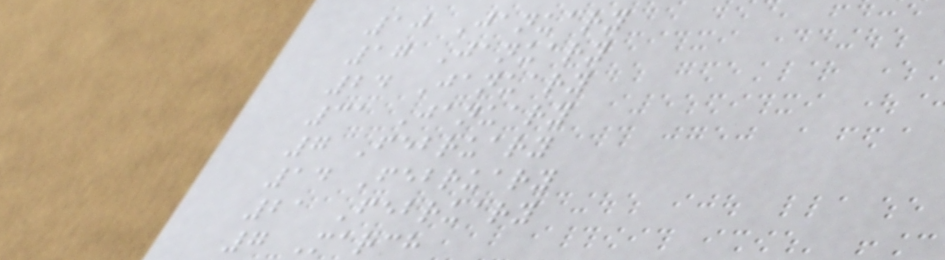10 January
17 January
24 January
31 January
7 February
14 February
21 February
7 March
